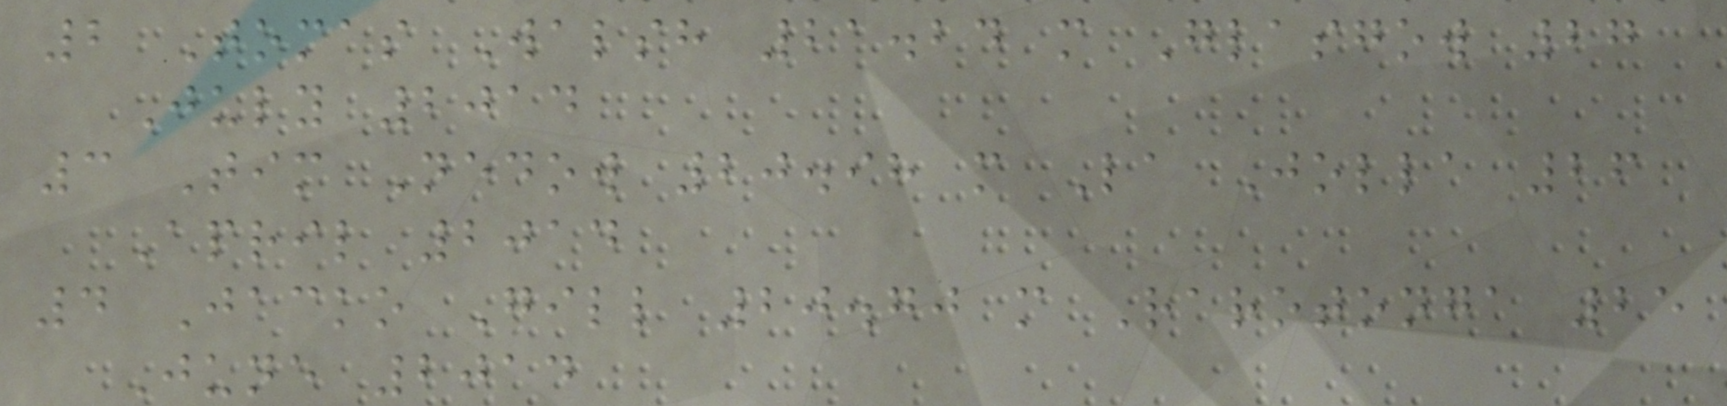2 Tomas Walsh 21.24 m Glasgow 27
July 2014
3 Tim Nedow 20.98 m La Jolla 26
April 2014
4 Jacko Gill 20.70 m Rarotonga 25
June 2014
